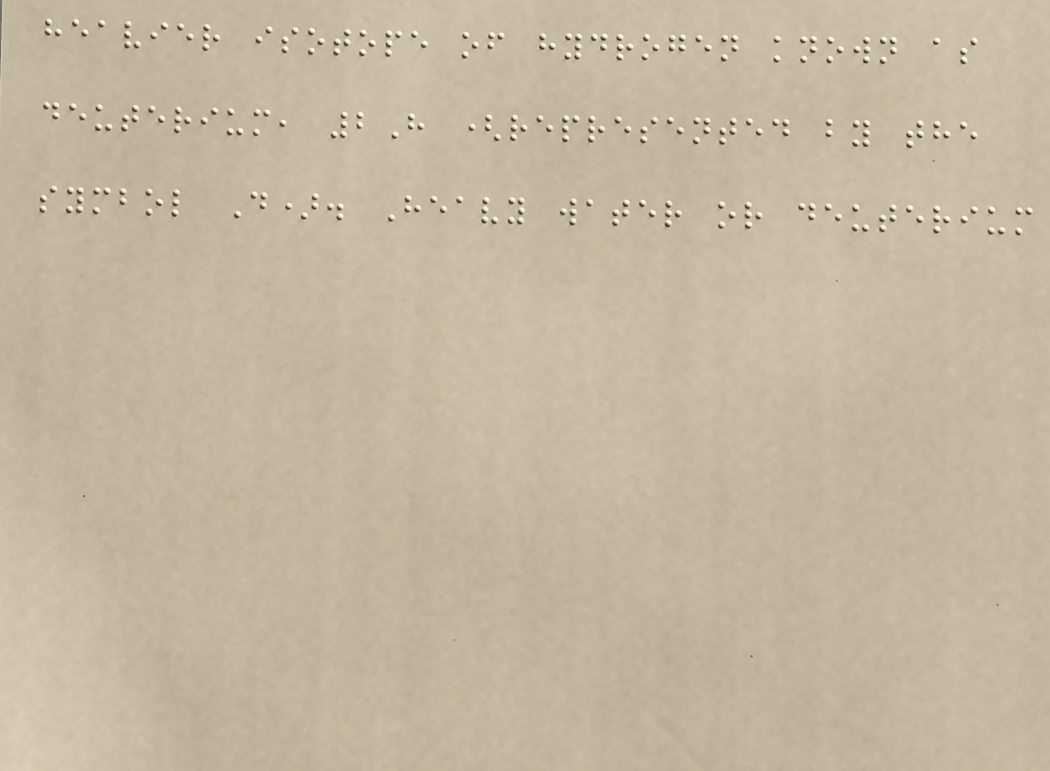heavier isotope of hydrogen known as
deuterium, 2H (represented by the
symbol D). Heavy water or deuterium
